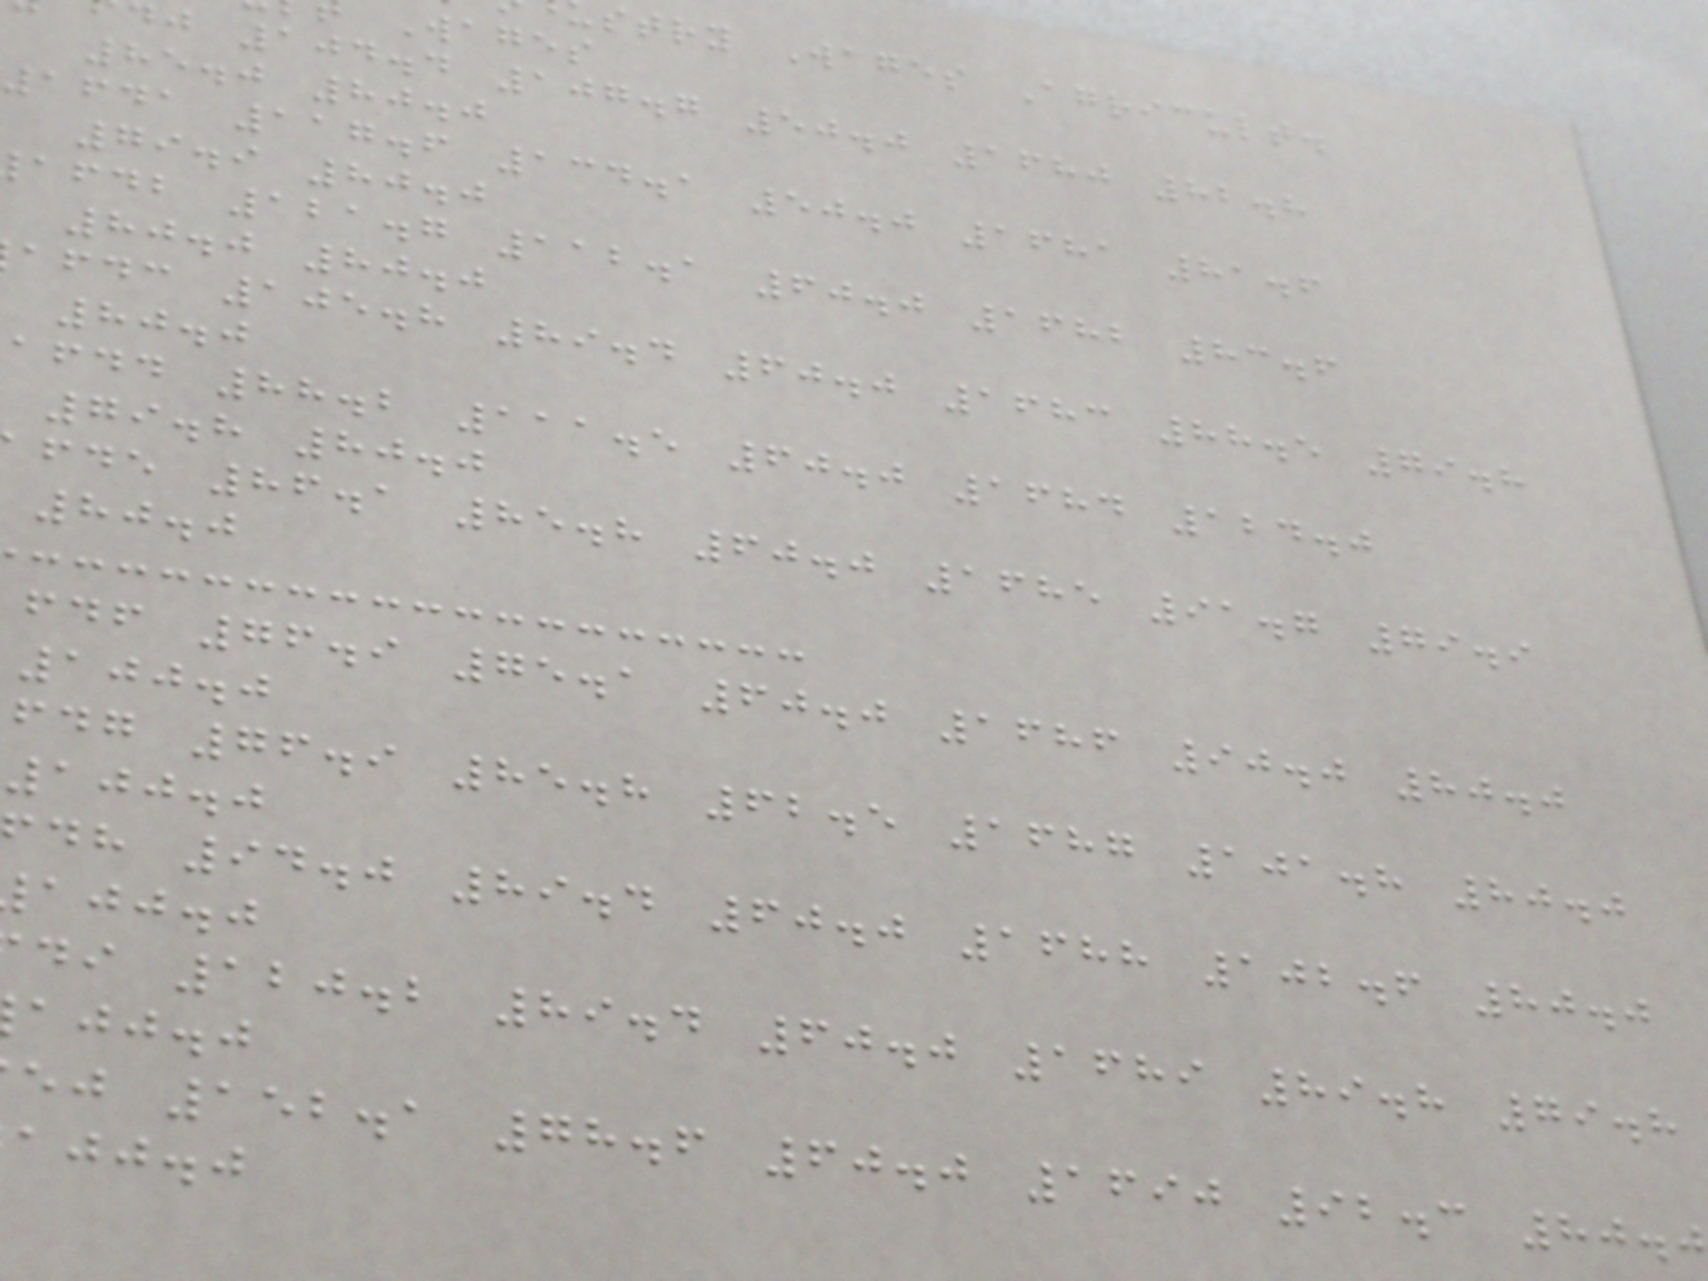stry Wages Agricult.
Wages
j 104.4 107.7 50.0 1680 82.8
85.0 80.0
1641 117.6 134.1 50.0 1681 81.6
79.9 80.0
afdb 121.7 112.1 60.0 1682 83.6
80.0 80.0
afdc 105.8 89.4 60.0 1683 88.5 79.8
80.0
afdd 88.2 111.5 60.0 1684 124.0
79.8 80.0
fde 86.1 85.8 60.0 1685 91.7 79.9
80.0
fdf 76.9 75.1 60.0 1686 90.0 80.0
100.0
fdg 76.9 85.8 62.5 1687 101.8 80.0
100.0
dh 94.0 89.4 60.0 1688 102.6 80.0
ajj.j
di 120.2 89.4 60.0 1689 89.8 79.8
ajj.j
ej 152.1 78.6 60.0 1690 92.3 80.
ajj.j
